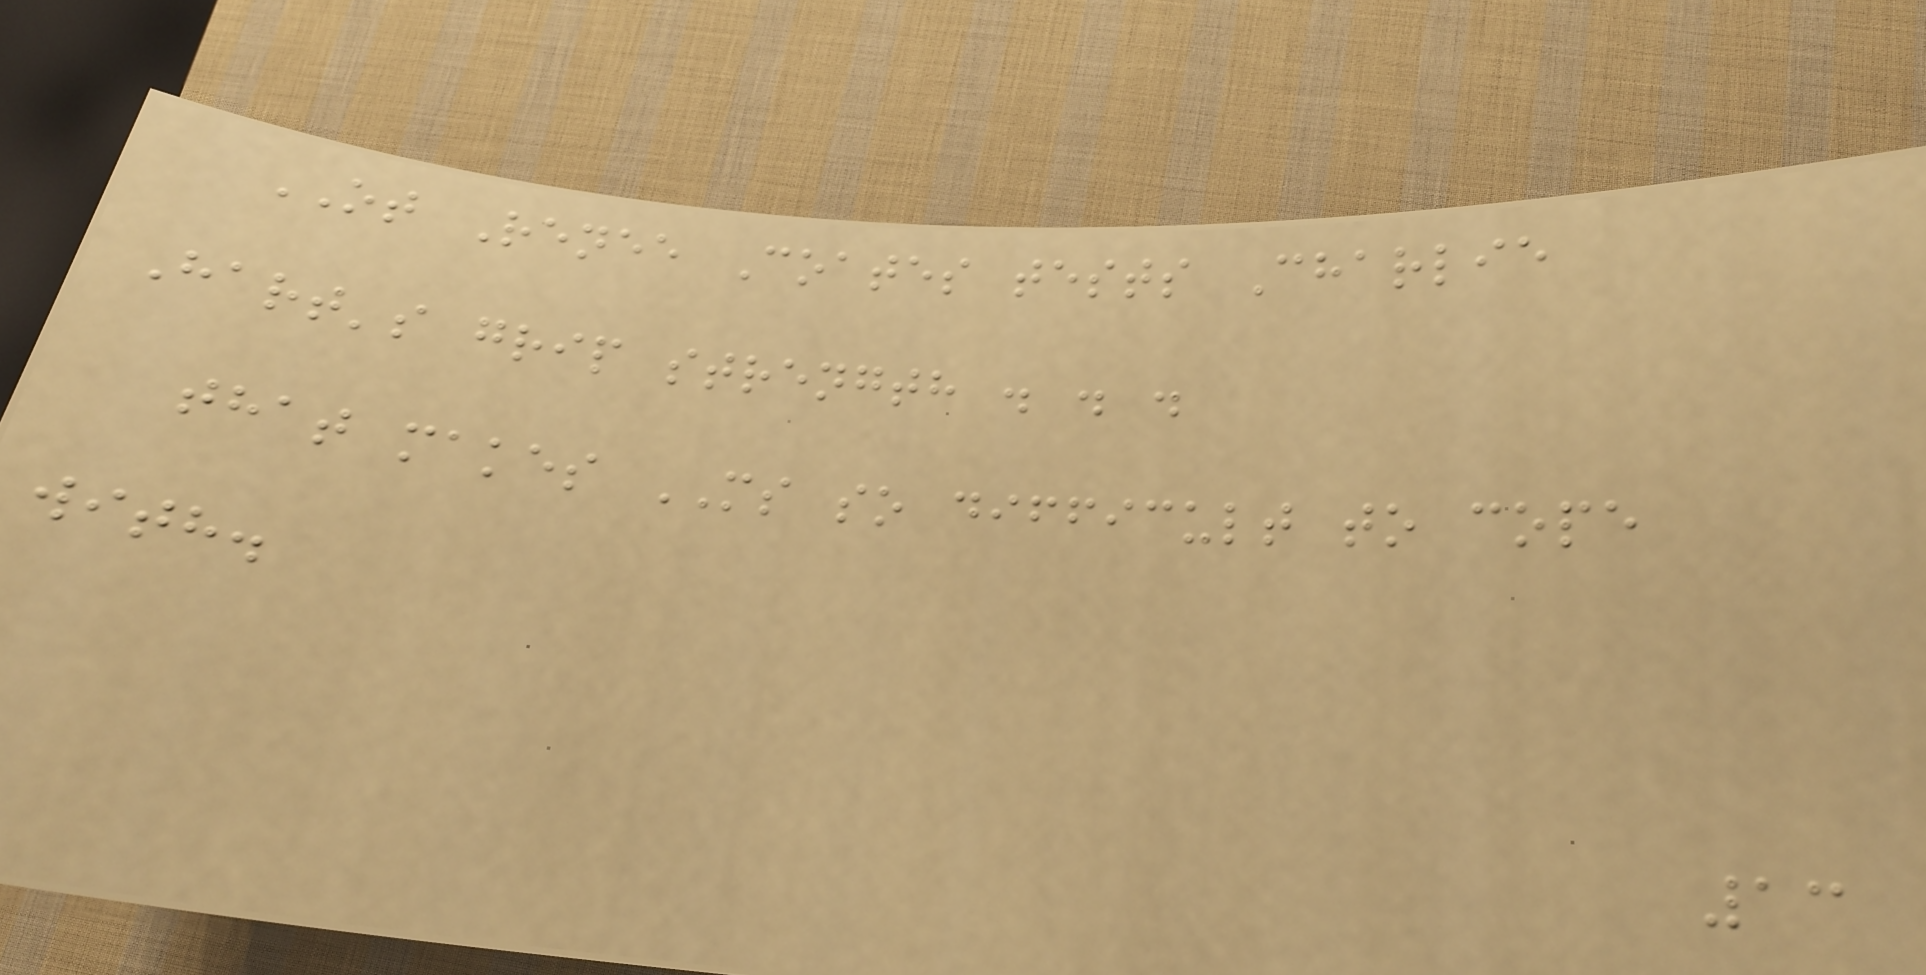OT Renee Coates tests Charlie
Hart's grip strength . . .
that makes MS so difficult to cope
with.
13
